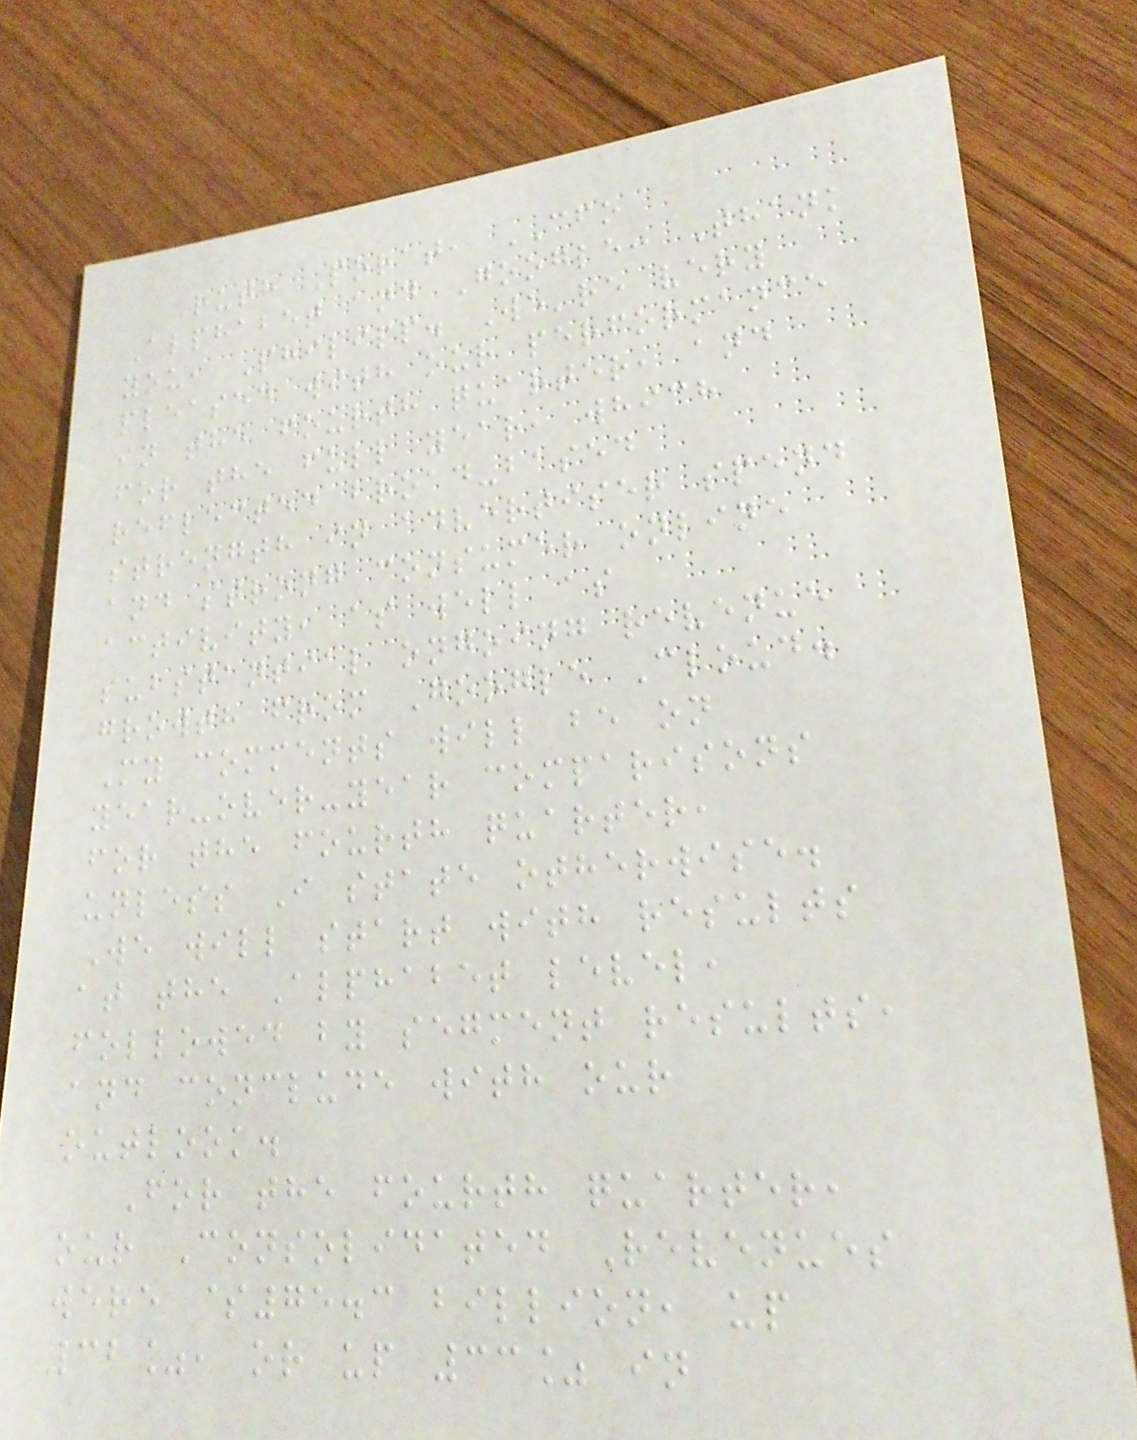Ruth Porat, CFO
Alphabet and Google: Thank
you, Philipp. We're very
pleased with our performance
in the fourth quarter, and
for the full year, which
reflected broad-based
strength in advertiser spend
and strong consumer online
activity, as well as
substantial ongoing revenue
growth from Google Cloud.
My comments will be on
year-over-year comparisons
for the fourth quarter,
unless I state otherwise.
We will start with results
at the Alphabet level,
followed by segment results,
and conclude with our
outlook.
For the fourth quarter,
our Consolidated Revenues
were $75.3 billion, up
32%, or up 33% in
